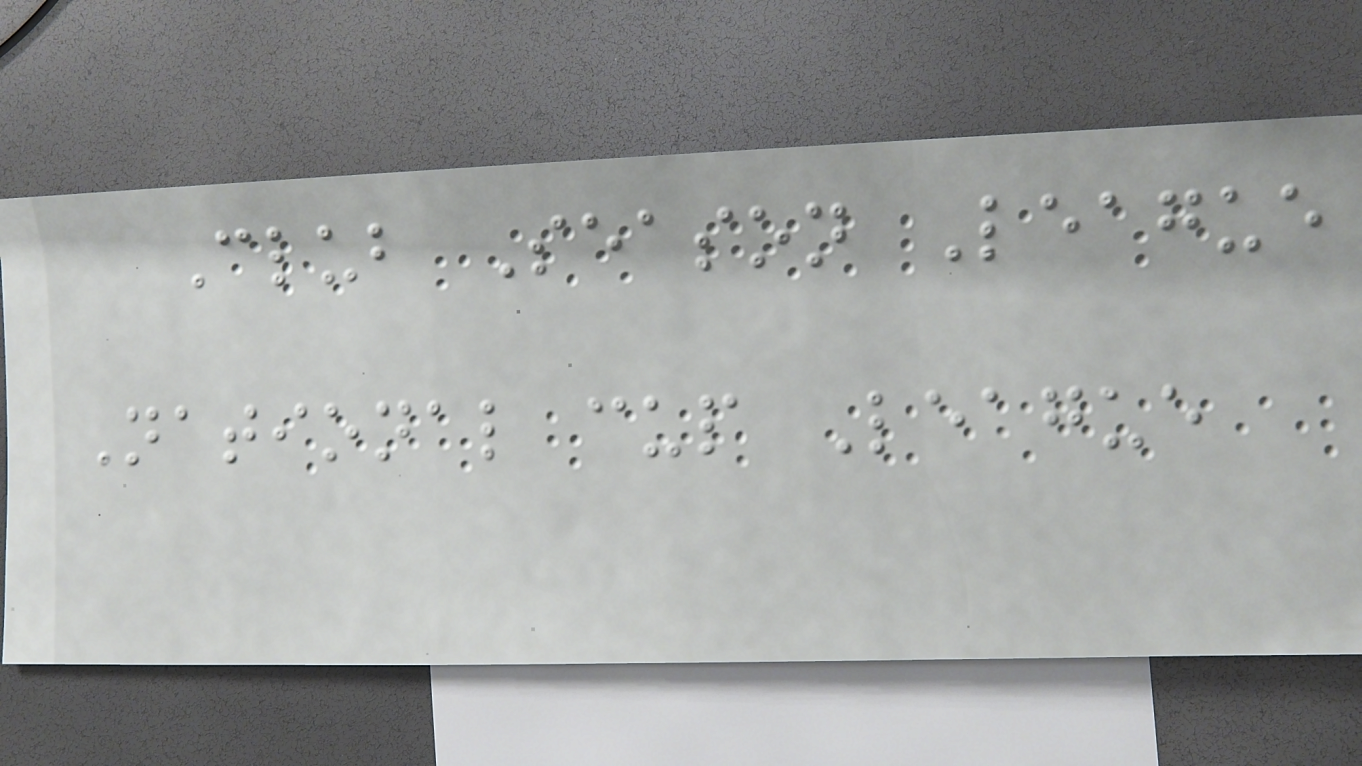Club Season League
National cup League
